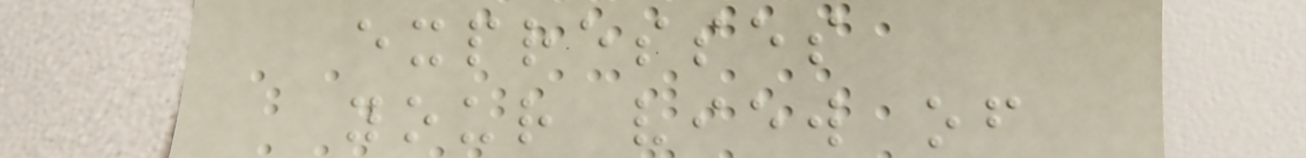expresses
your view of
